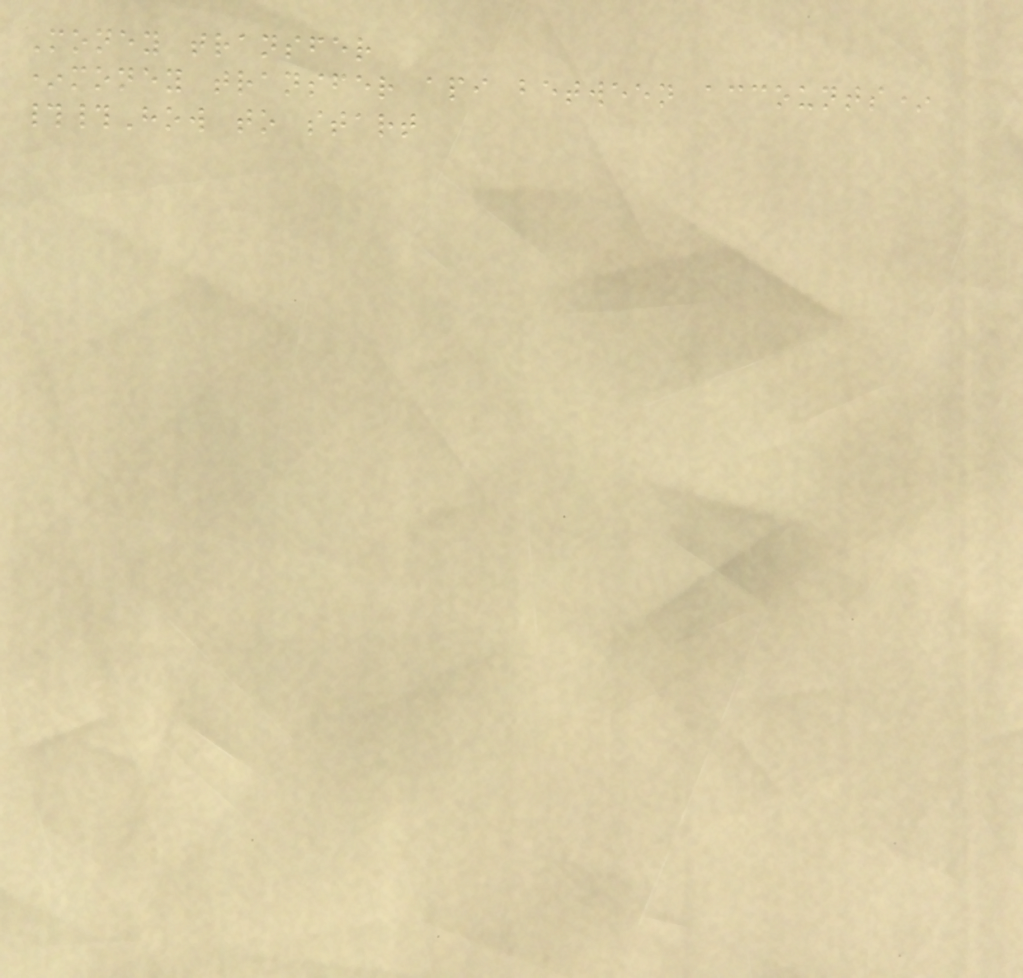Money transfer
*money transfer api between accounts*
##How to start
